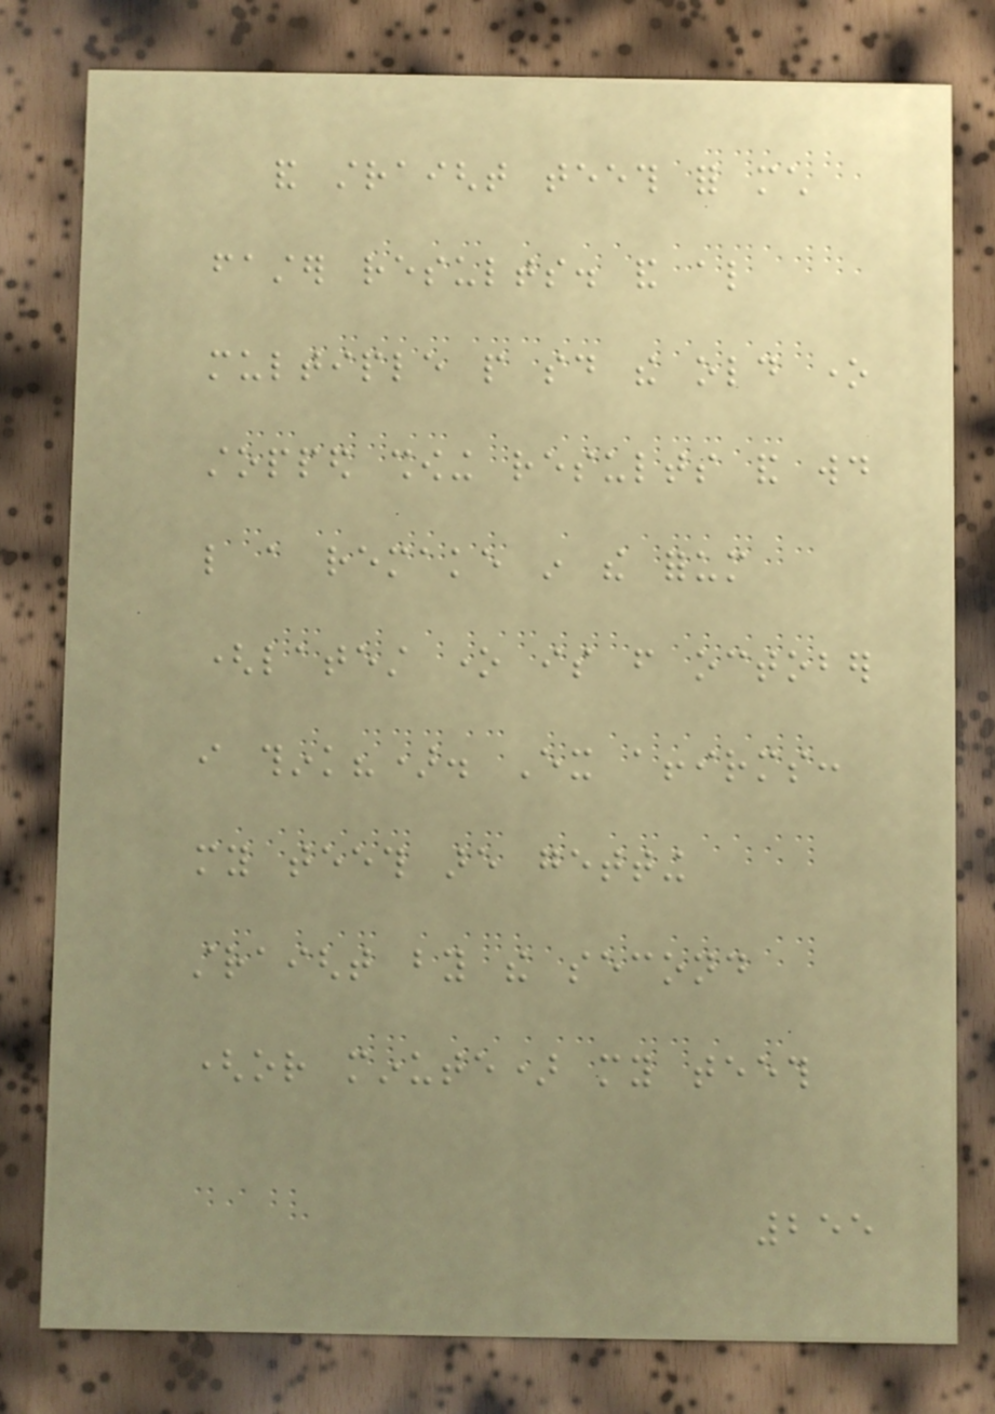and straight teeth for much
faster results. and also
multiple people said the old one
stopped showing results and would
like a remake in the forum
(latest one is from october
i think?). Ex affirms:
my teeth are getting
straight by the second
(or minute) my teeth
255
